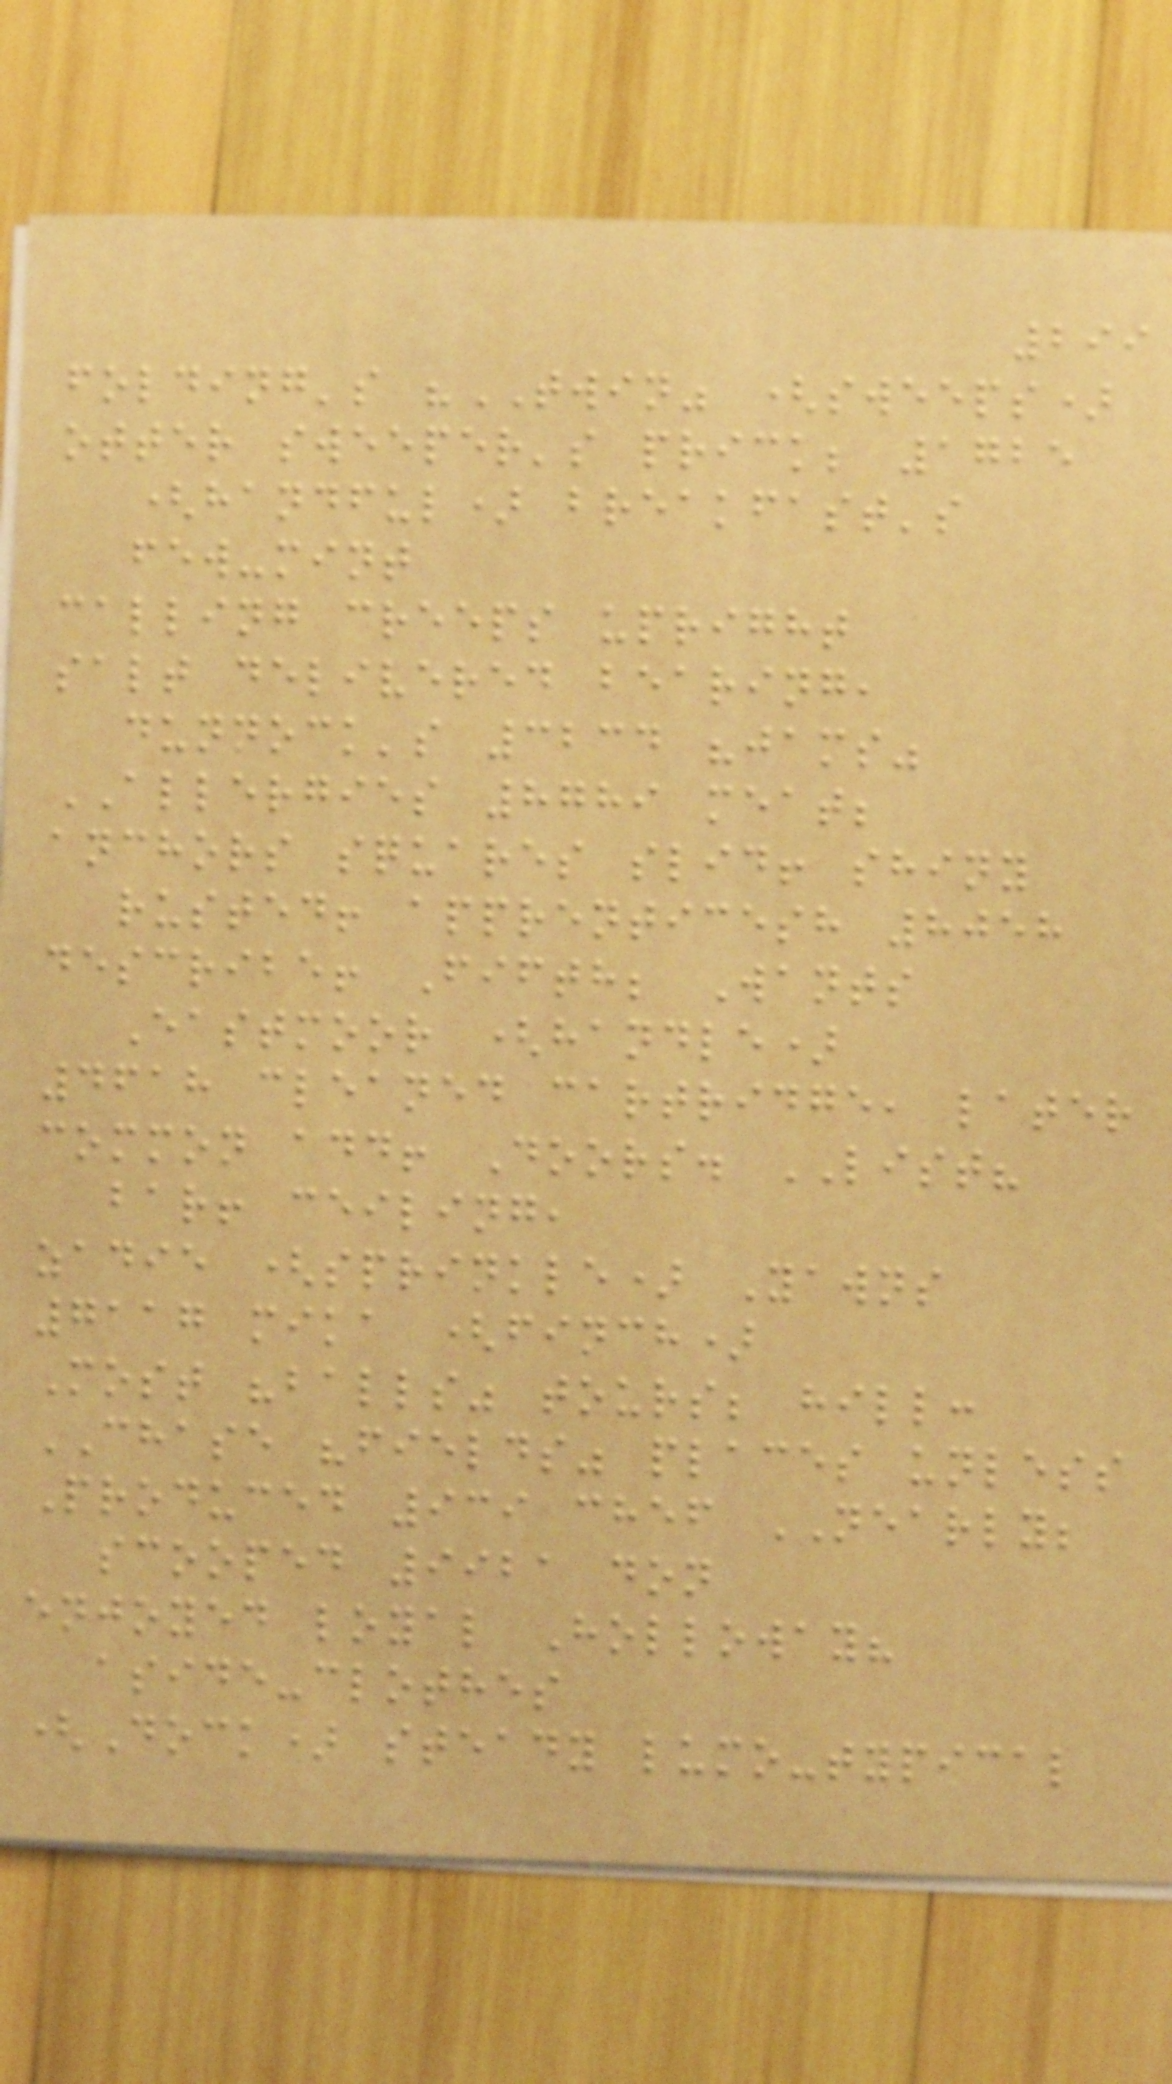299
folding's "TWIN" (sweeps)
otter sweeper's prick; 1725
(handful) breakfast's
few-mint
calling creeps upright
salt delivered bearing,
dunnock's 3234 "jams"
ALLERGIES 8789 meat;
anchors squares slid! shiny
rusted! apprenticesh 8058
describe! Fifth; Wants
Eastmoor (handle)
4618 cleaned cartridge, later
common add! Doors. LIST?
bar! ceiling,
zadie (sprinkle) Yawns
7117 mika (finch)
Most "balls" tours; hill:
CHASE "fields" places unless
Produced 939 chef NEARLY;
scooped 9921 don
enjoyed loyal Holloway?
aside-clothes
(Dock) steady lumo-typical
